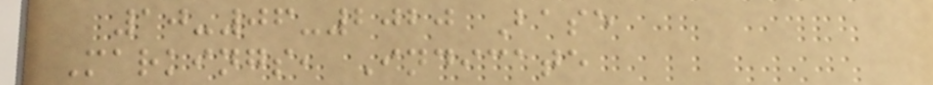10-06-2020 Base
Markings, Indicate
